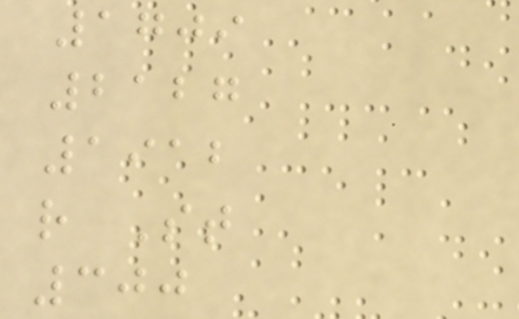1709
2127
1912
r St
300
